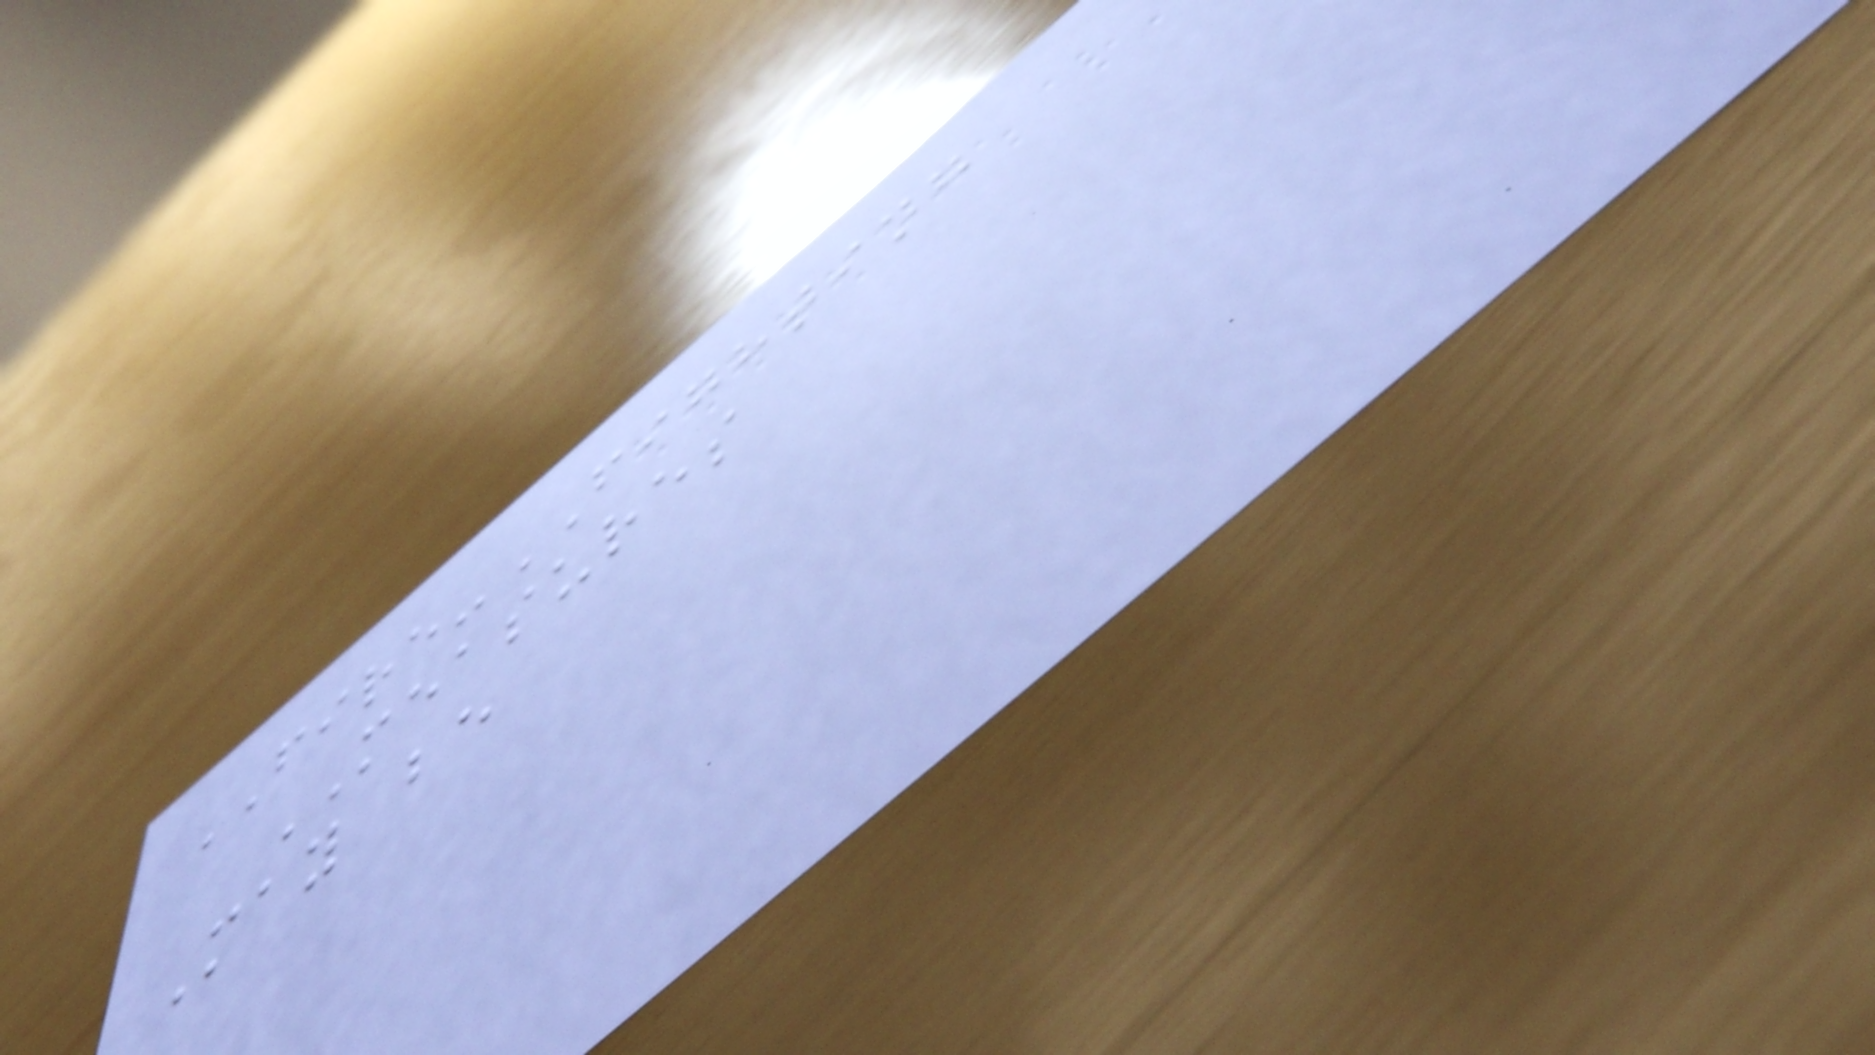FIRE-FIGHTING
MEASURES
May be
